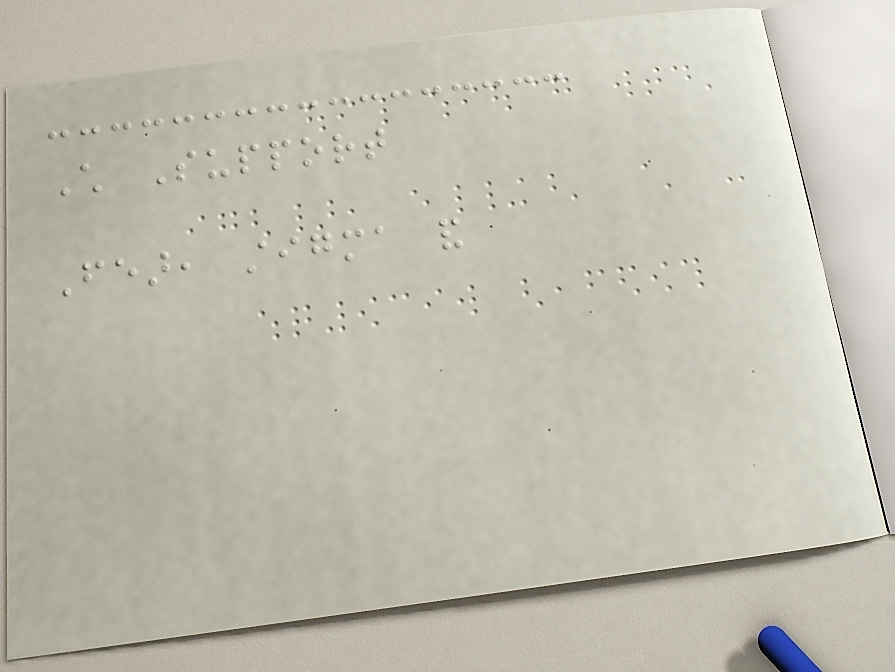Child Support
Fear, stigma and
